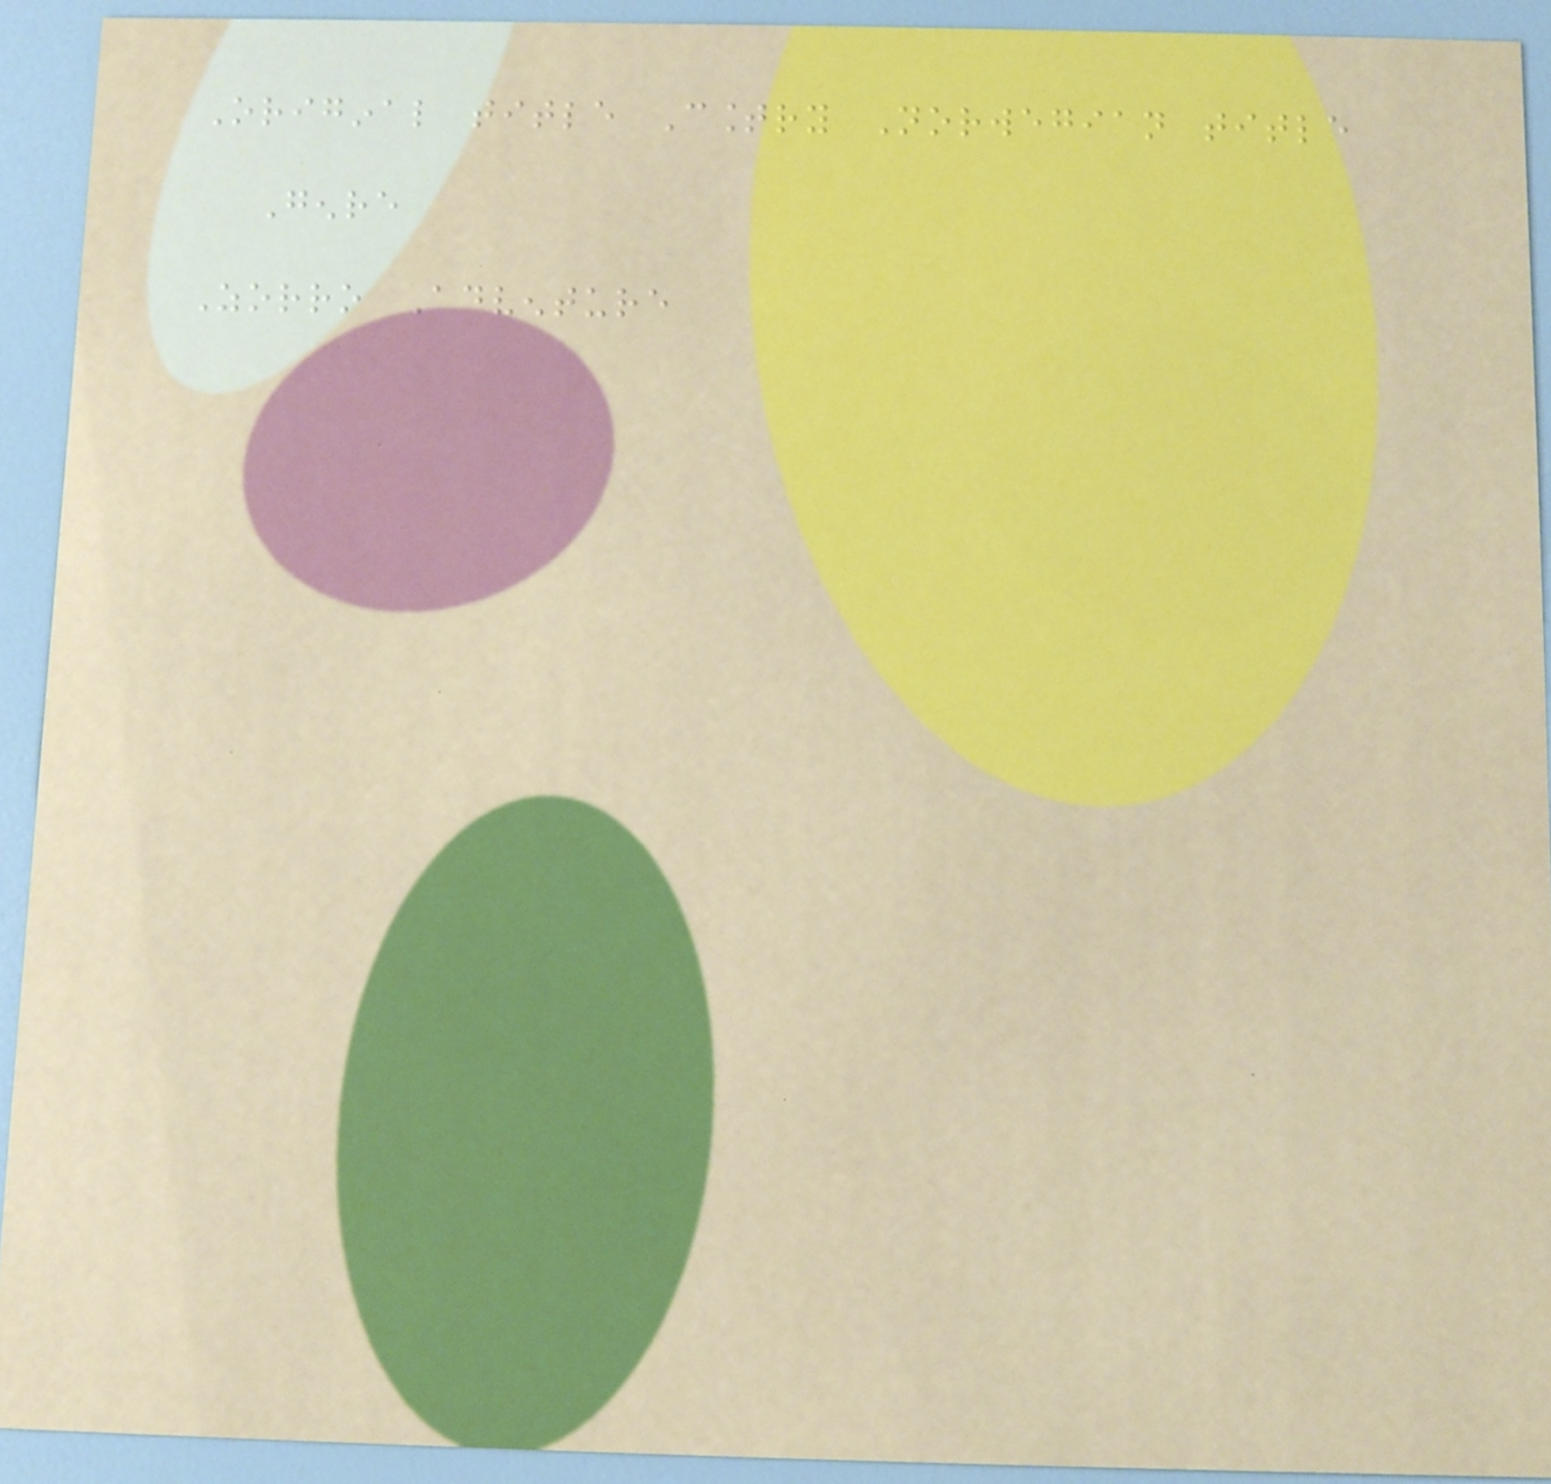Original title Country Norwegian title
Genre
Zorro Adventure
